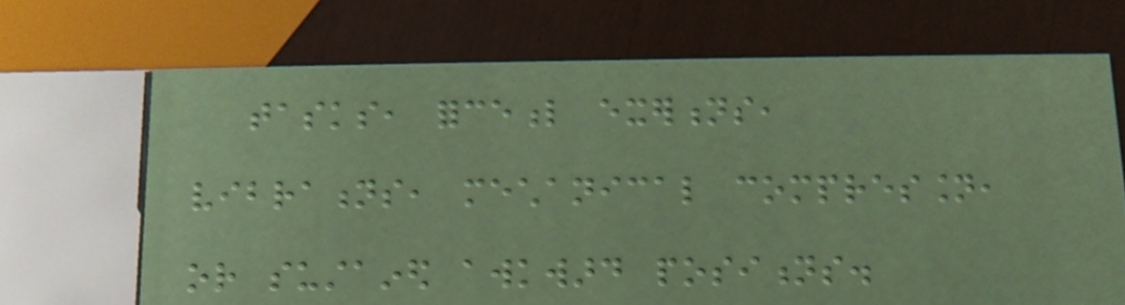tasks, forceful exertions,
vibrations, mechanical compression,
or sustained awkward positions.
